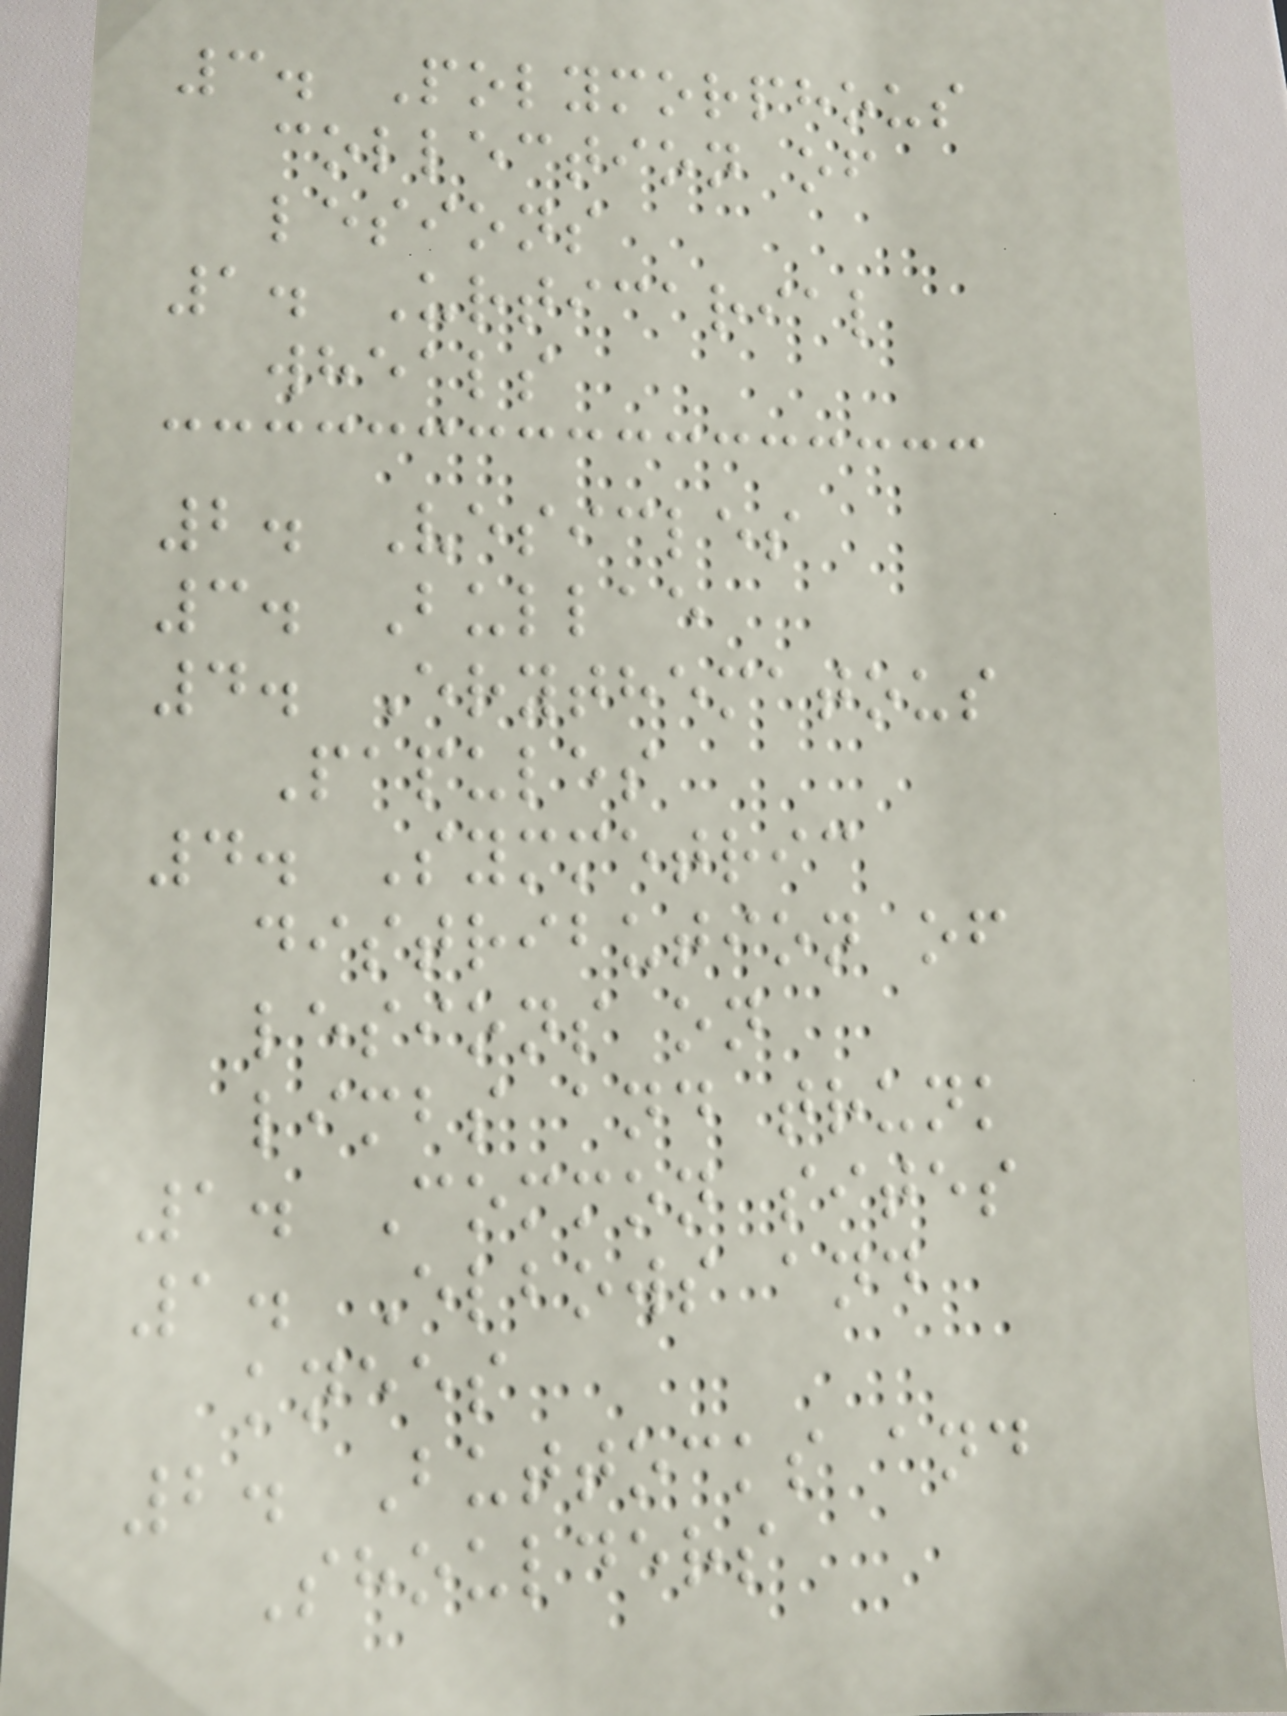3. Polymorphous
collection of
lesions
1. Urticarial
wheals
2. Vesicles
3. Bullae
4. Erythematous
Papules
4. Symmetric
distribution of
lesions on
limbs and trunk
1. Common sites
1. Elbows and
knees
2. Buttocks and
Shoulders
